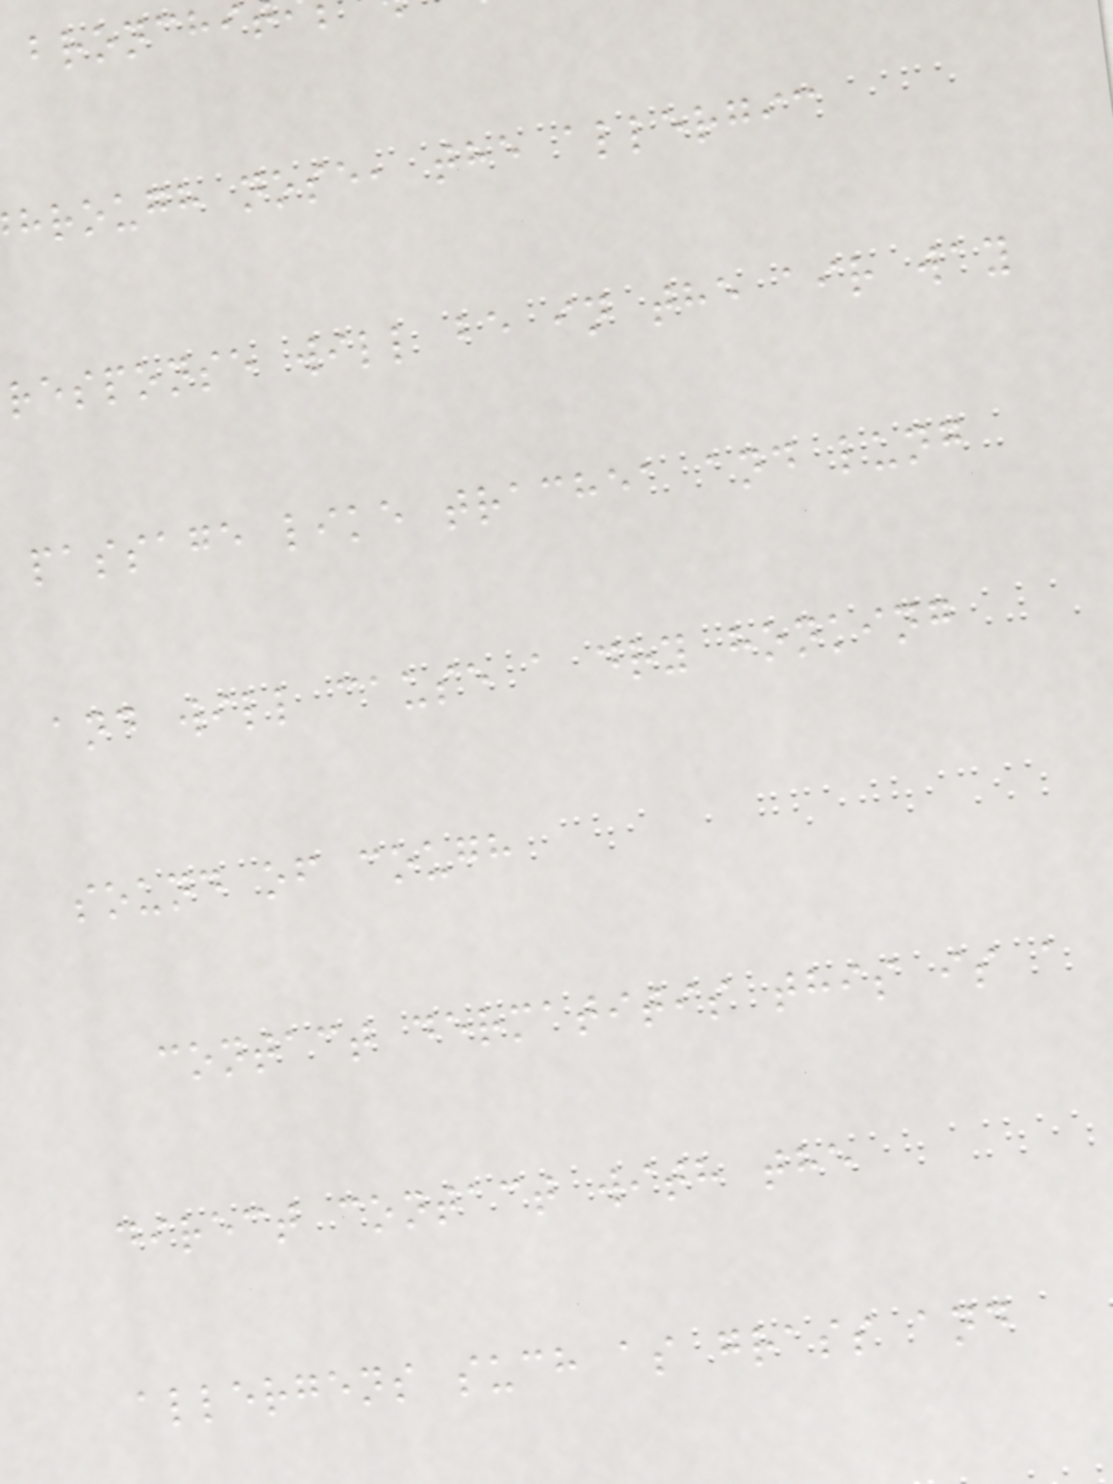bronchi
hrough nose, the allergic
response will be in the air way
passage like trachea and lung
and will cause a dry honking
sound of cough
contact dermatitis this is a
direct contact with the
allergens such as grass and
